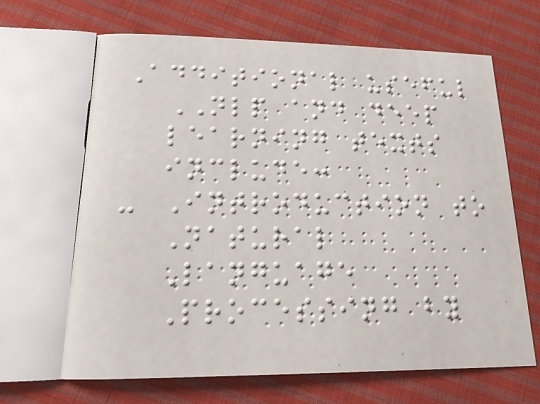Additional useful
NLP and deep
learning texts
include:
- Introduction to
Natural
Language
Processing by
